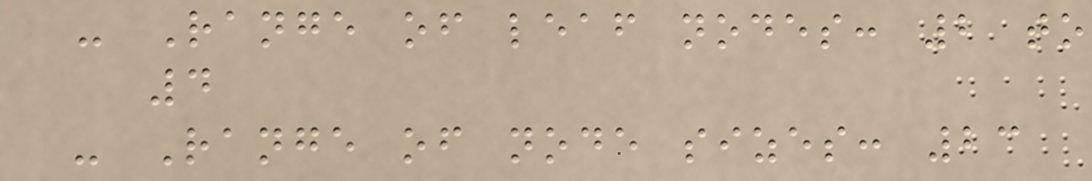- Range of leaf nodes: 2 to
4
- Range of node sizes: 23
